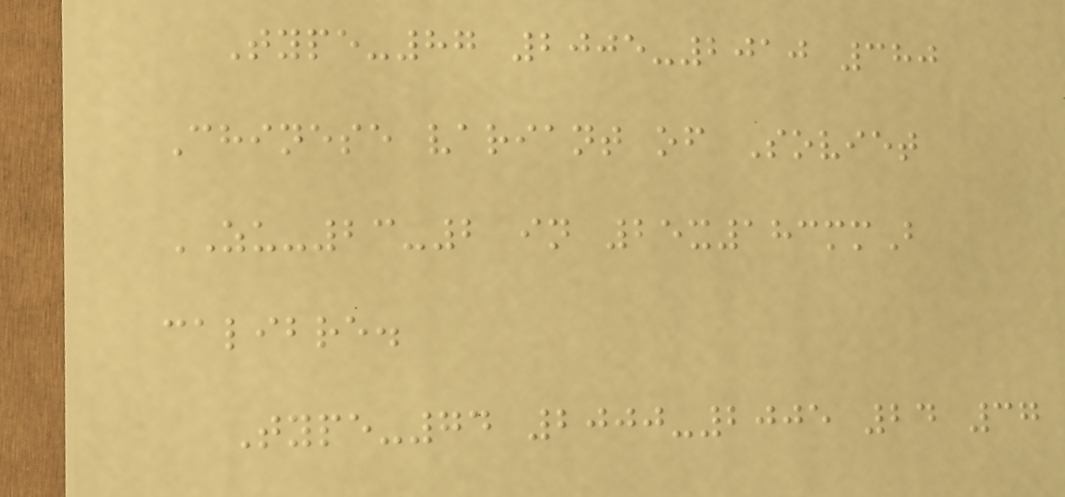Type-87 2005-2010 380
Chinese variant of Soviet
ZU-23-2 in 25x183mmB
calibre.
Type-74 2000-2005 24 37
